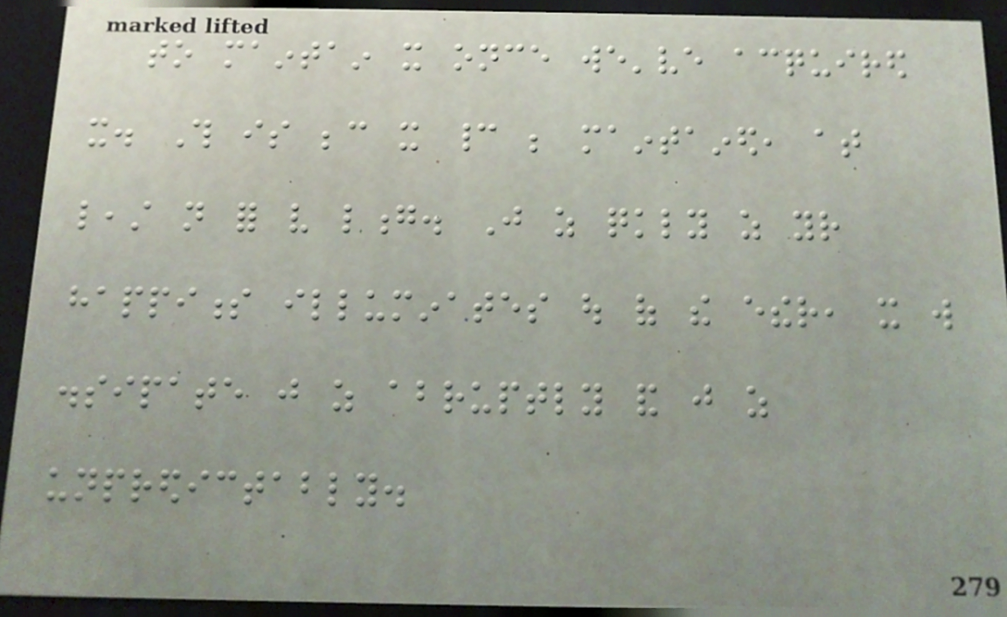to maintain it once we've acquired
it. This is because it cannot be maintained, at
least not for very long. Just as quickly as your
happiness illuminates out of the ether, it will
dissipate just as abruptly and just as
unpredictably.
